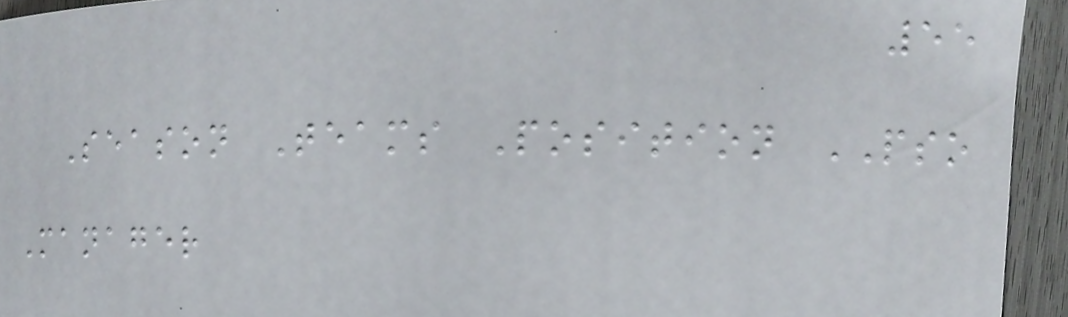55
Season Teams Position PSO
Manager
